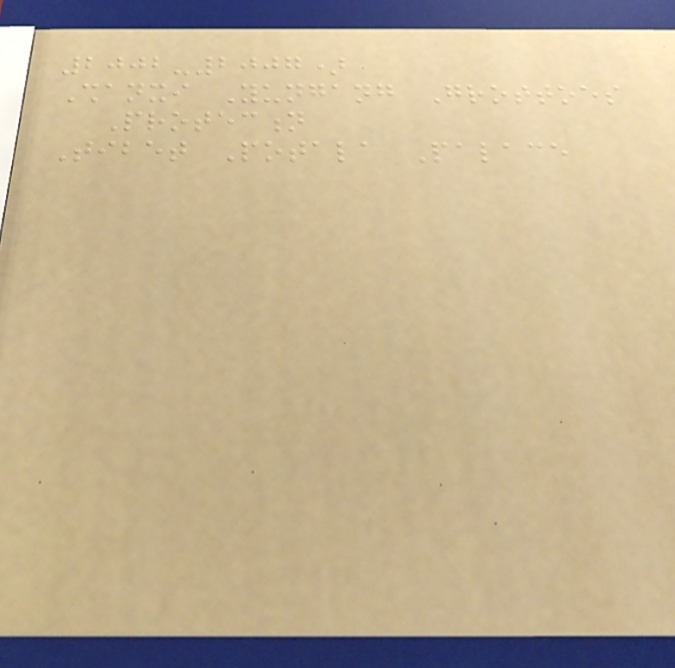2002-2007)
Shanxi Yungang Grottoes
Protection
Tibet Potala Palace
